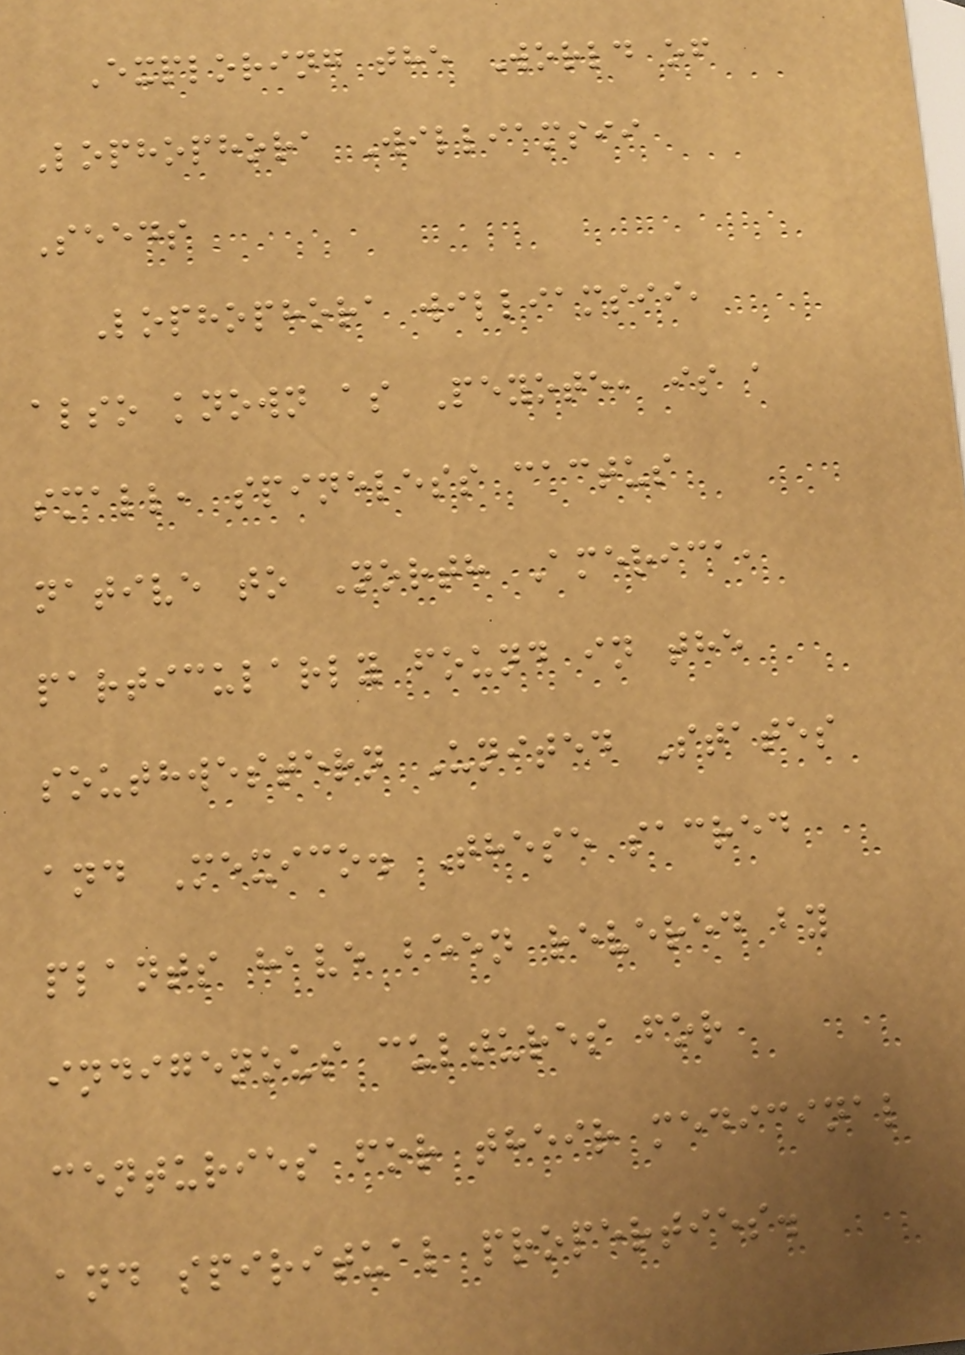Exploring the World of
Lophophora Williamsii
Seeds
Lophophora williamsii,
also known as Peyote, is a
small, spineless cactus
native to North America,
particularly found in the
southwestern United States
and Mexico. These sacred
plants have been revered by
indigenous cultures for
centuries for their medicinal
and spiritual properties.
